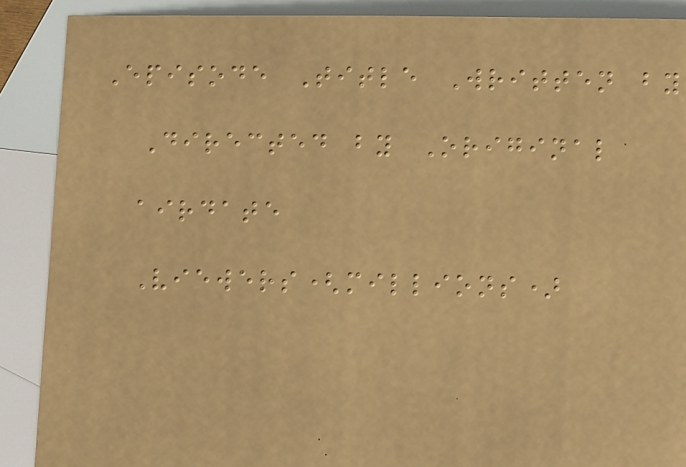Episode Title Written by
Directed by Original
airdate
Viewers(millions)
